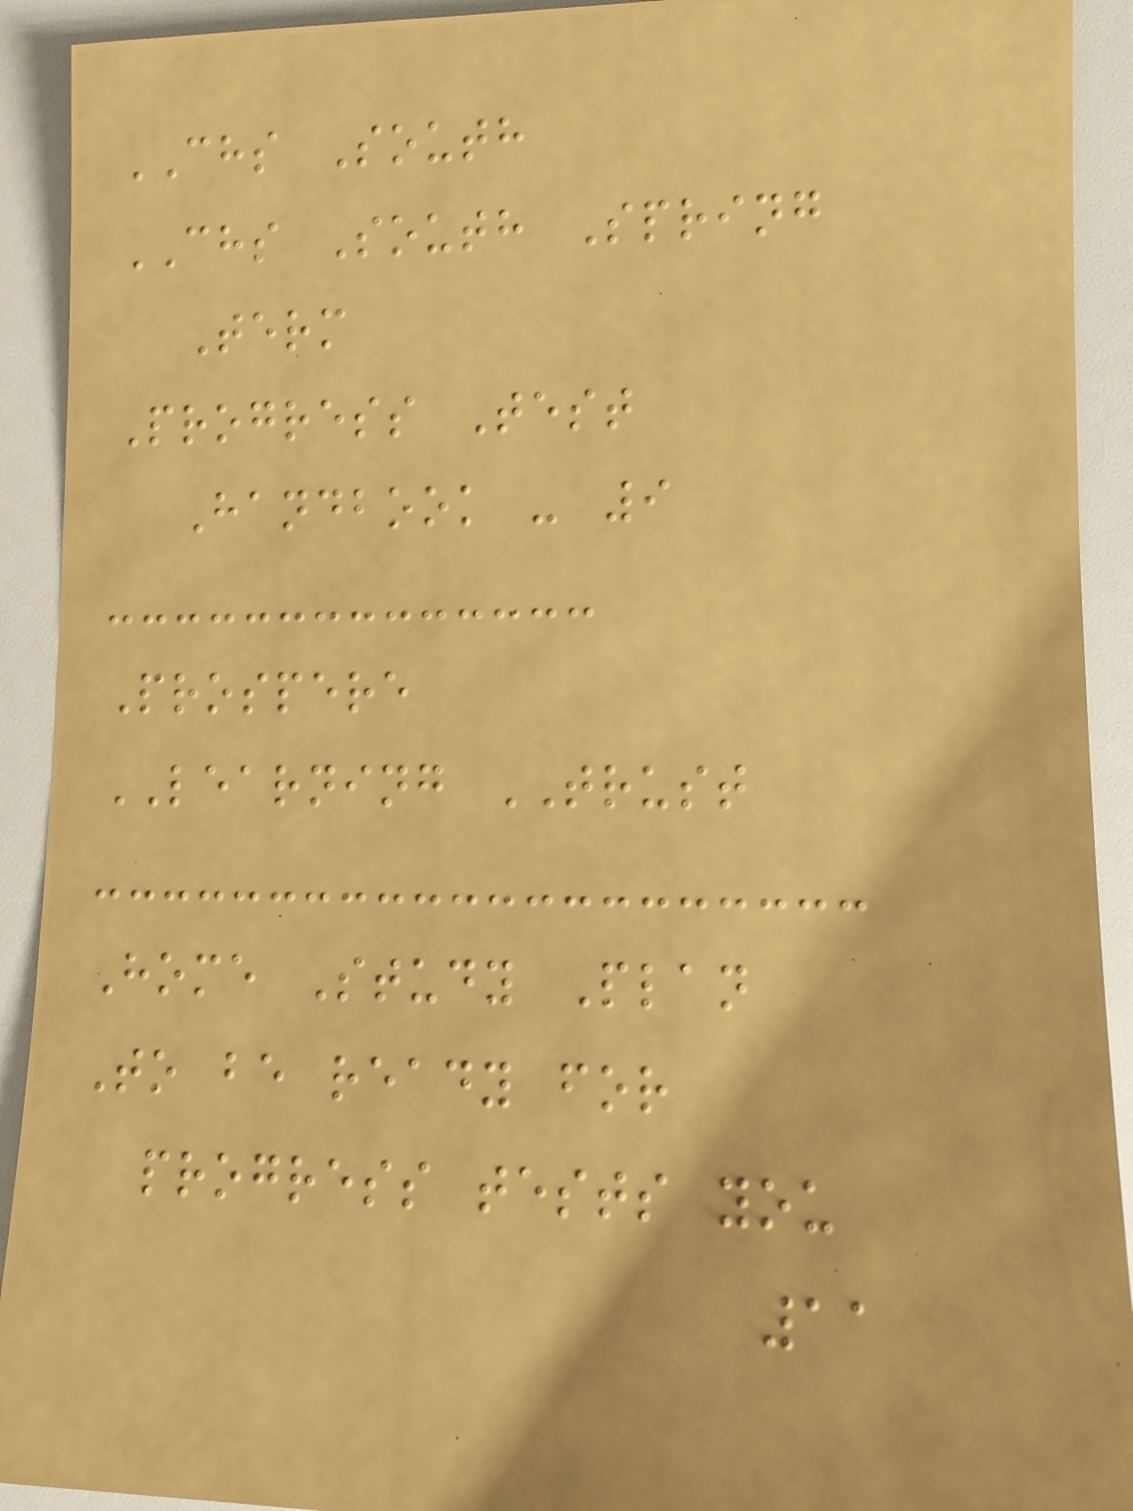CHS South
CHS South Spring
Term
Progress Test
Handbook - 9
Prospere
LEARNING TRUST
Home Study Plan
To be ready for
progress tests you
11
